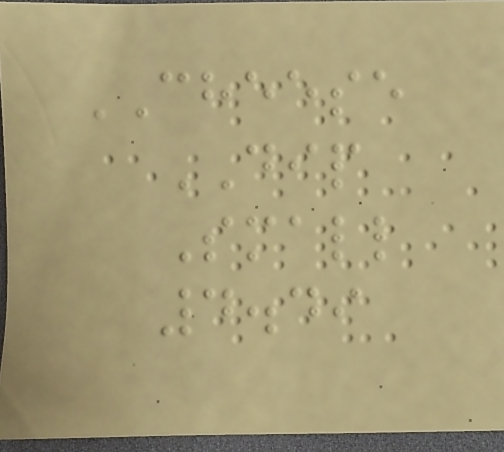CHEESE
DIP
Small
4.49
